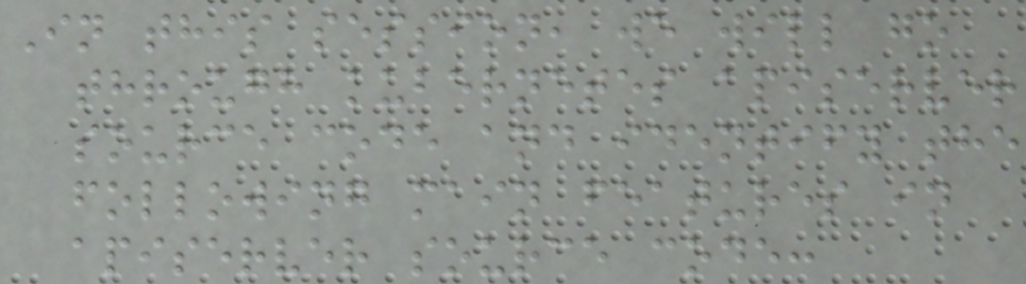In this session, we will go
through kubernetes apiserver
source code and identify the
following main features in
apiserver source code:
